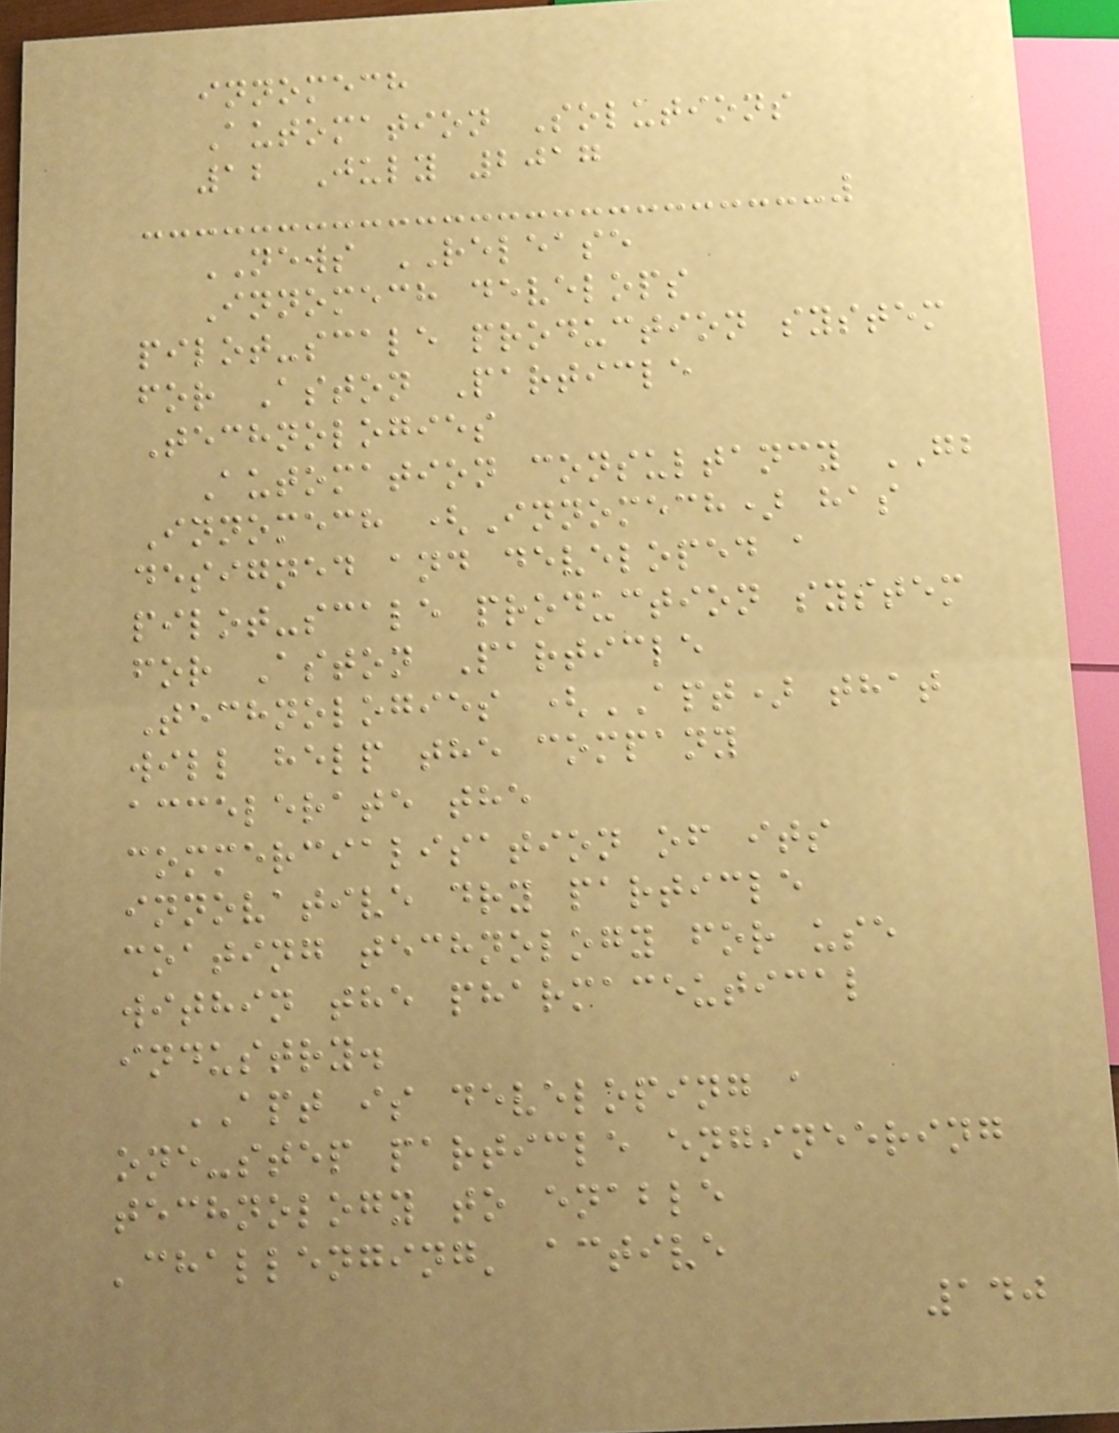innomech
Automation Solutions
12 July 2017
NEWS RELEASE
Innomech develops
pilot-scale production system
for Aston Particle
Technologies
Automation consultancy GB
Innomech (Innomech) has
designed and developed a
pilot-scale production system
for Aston Particle
Technologies (APT) that
will help the company
accelerate the
commercialisation of its
innovative dry particle
coating technology for use
within the pharmaceutical
industry.
APT is developing a
one-step particle engineering
technology to enable
'challenging' active
140
